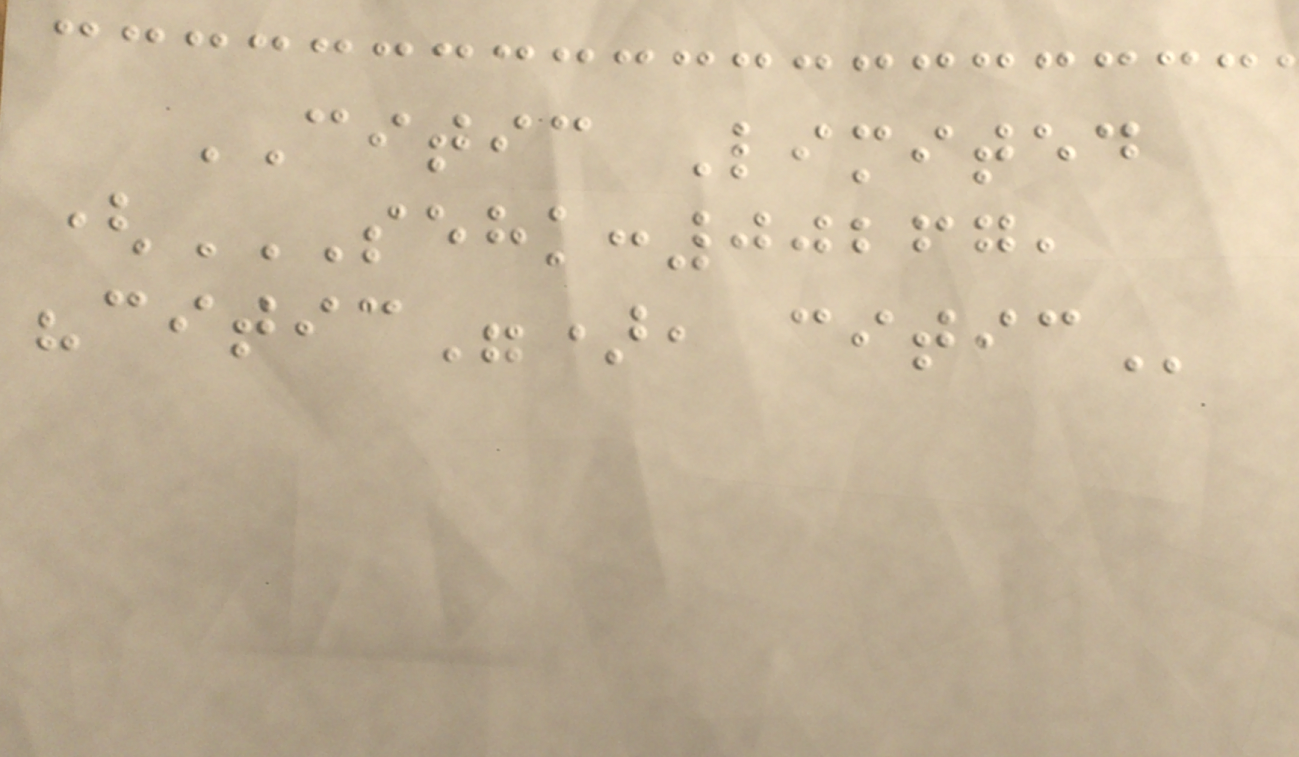CITIC Limited
(SEHK:00267,
"CITIC"), CITIC
